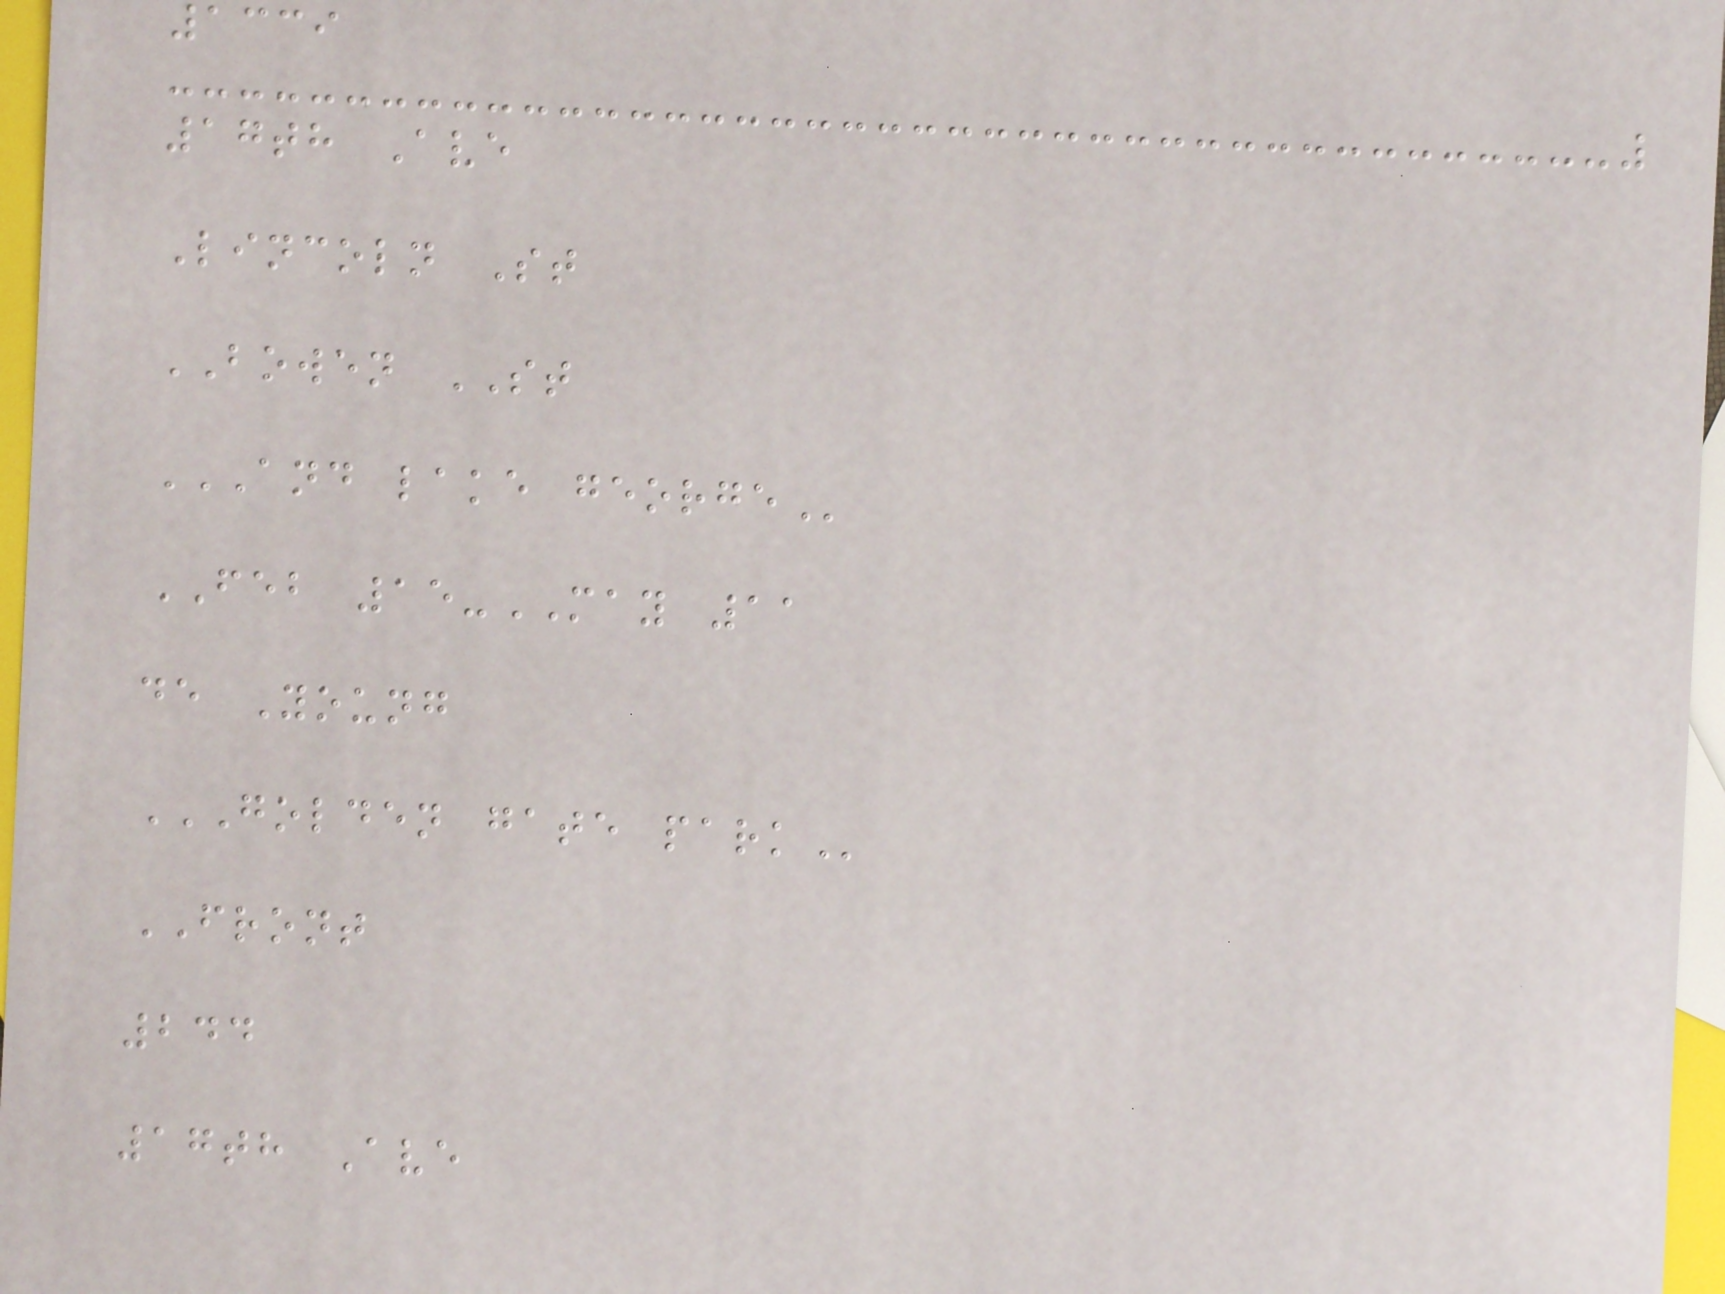1339
17th Ave
Lincoln St
BOWEN ST
AND LAKE GEORGE
FEB 15-MAY 11
de Young
GOLDEN GATE PARK
FRONT
244
17th Ave
